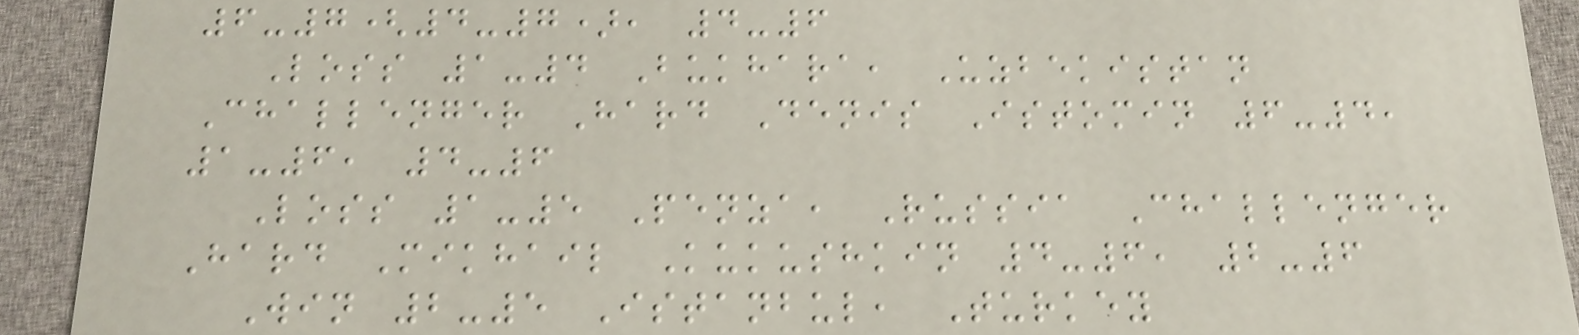6-7(4-7), 4-6
Loss 1-4 Bukhara, Uzbekistan
Challenger Hard Denis Istomin 6-4,
1-6, 4-6
Loss 1-5 Penza, Russia Challenger
Hard Mikhail Kukushkin 4-6, 2-6
Win 2-5 Istanbul, Turkey
